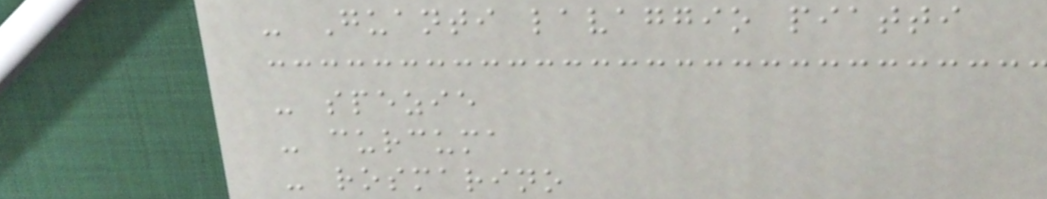- Guanti lavaggio piatti
- spezie
- curcuma
- rosmarino
